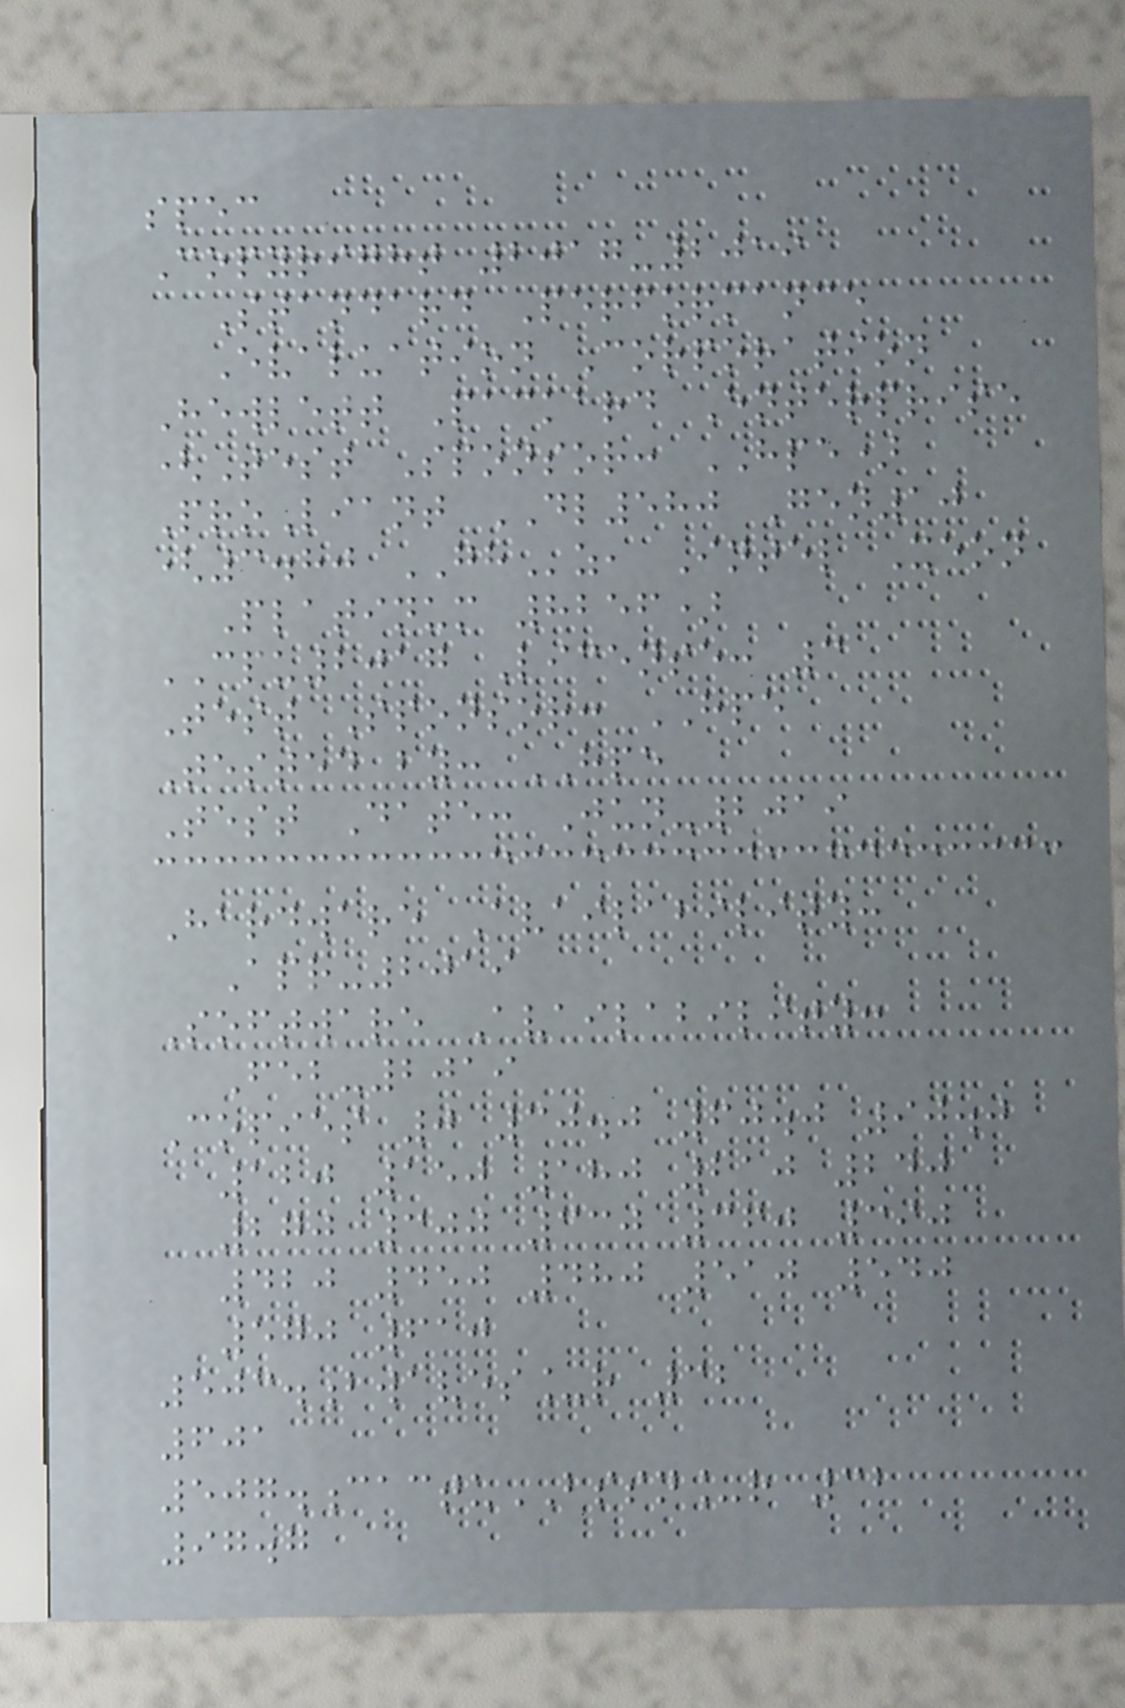spec
Copyright 2017-2019
Standard Performance
Evaluation Corporation
Hewlett Packard Enterprise
(Test Sponsor: HPE)
ProLiant DL580 Gen10
(3.80 GHz, Intel Xeon
Platinum 8256)
CPU2017 License: 3
Test Sponsor: HPE
Tested by: HPE
Test Date: Jun-2019
Hardware Availability:
Apr-2019
Software Availability:
Feb-2019
Copies 0 30.0 60.0 90.0
120 150 180 210 240
270 300 330 360 390
420 450 480 510 540
570 610
503.bwaves_r 32
601
507.cactuBSSN_r 32
97.7
